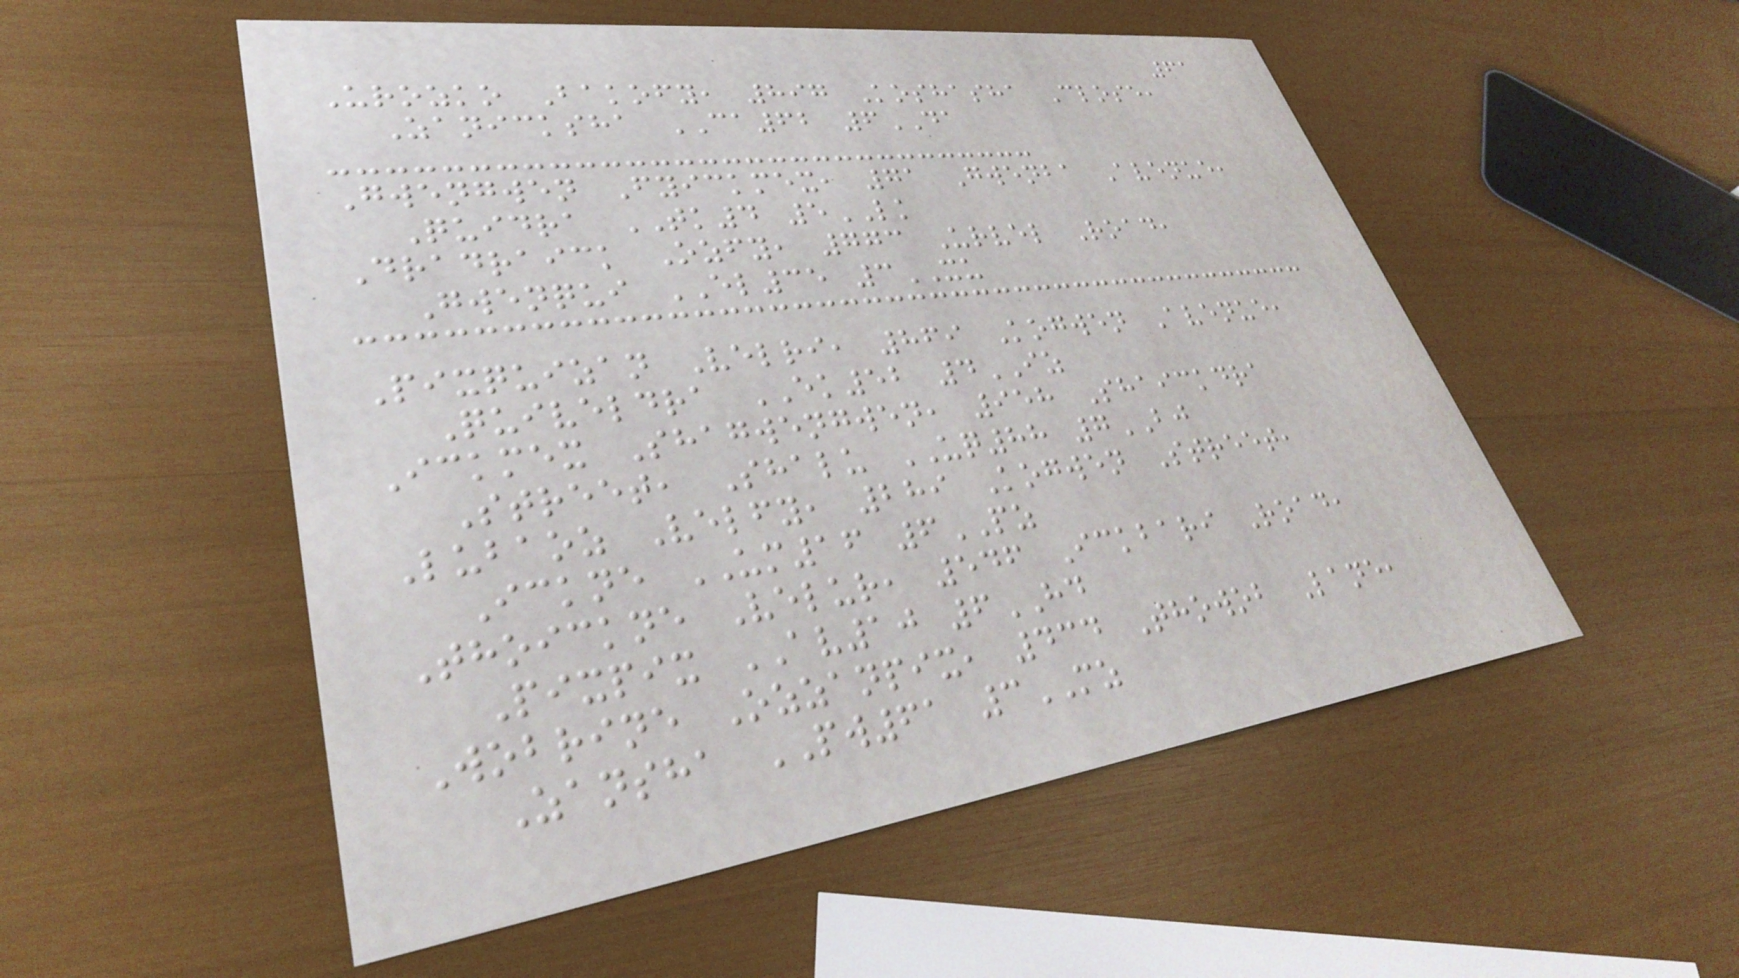61
Urozko Bakofy, 897 Koshasha Close,
Zanicksha CA62 6DA
Gwengwen Fyickmex, 71 Gwenba Avenue,
Quidra TK4 5LK
Dradraick Ozfy, 773 Urvel Road,
Gwenqui EL35 3XU
Pixquizan Velri, 869 Kogwen Avenue,
Quiveldra EK52 4IZ
Ickmex Shagwengwen, 958 Shaickdra
Street, Shalu UQ88 7BJ
Lubaoz Velfy, 289 Kogwen Street,
Ickne UM16 6PZ
Thoickne Velur, 546 Ickbari Road,
Pixpix AV10 6HD
Wobrine Ozzanpix, 434 Thowob Lane,
Zansha PW61 3MZ
